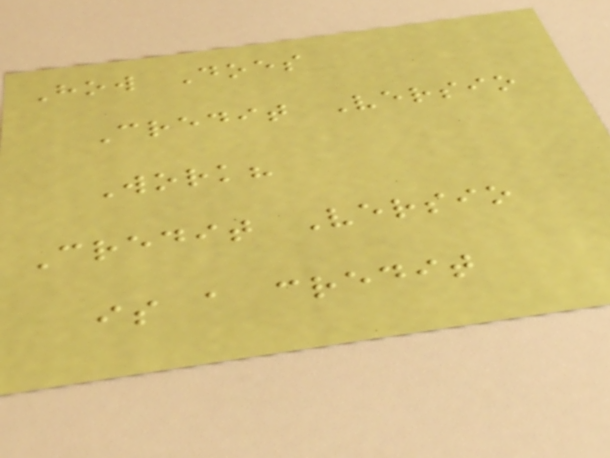How Does
Credit Versio
Work?
Credit Versio
is a credit
